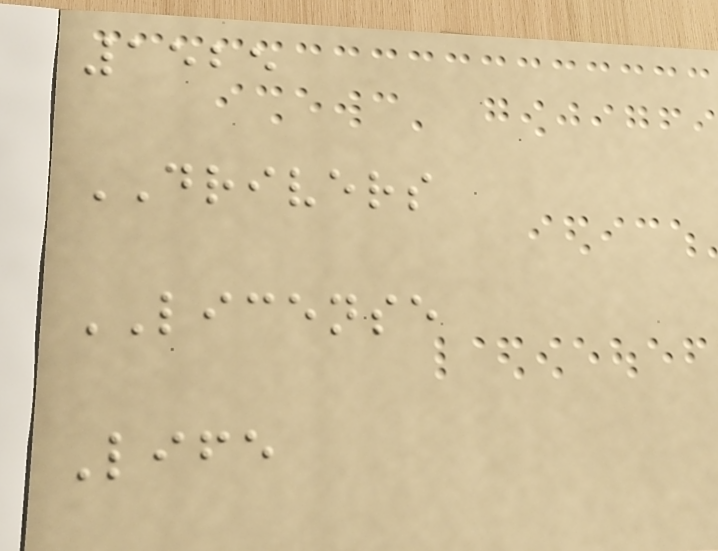1525
DRIVERS
LICENSE
Life
